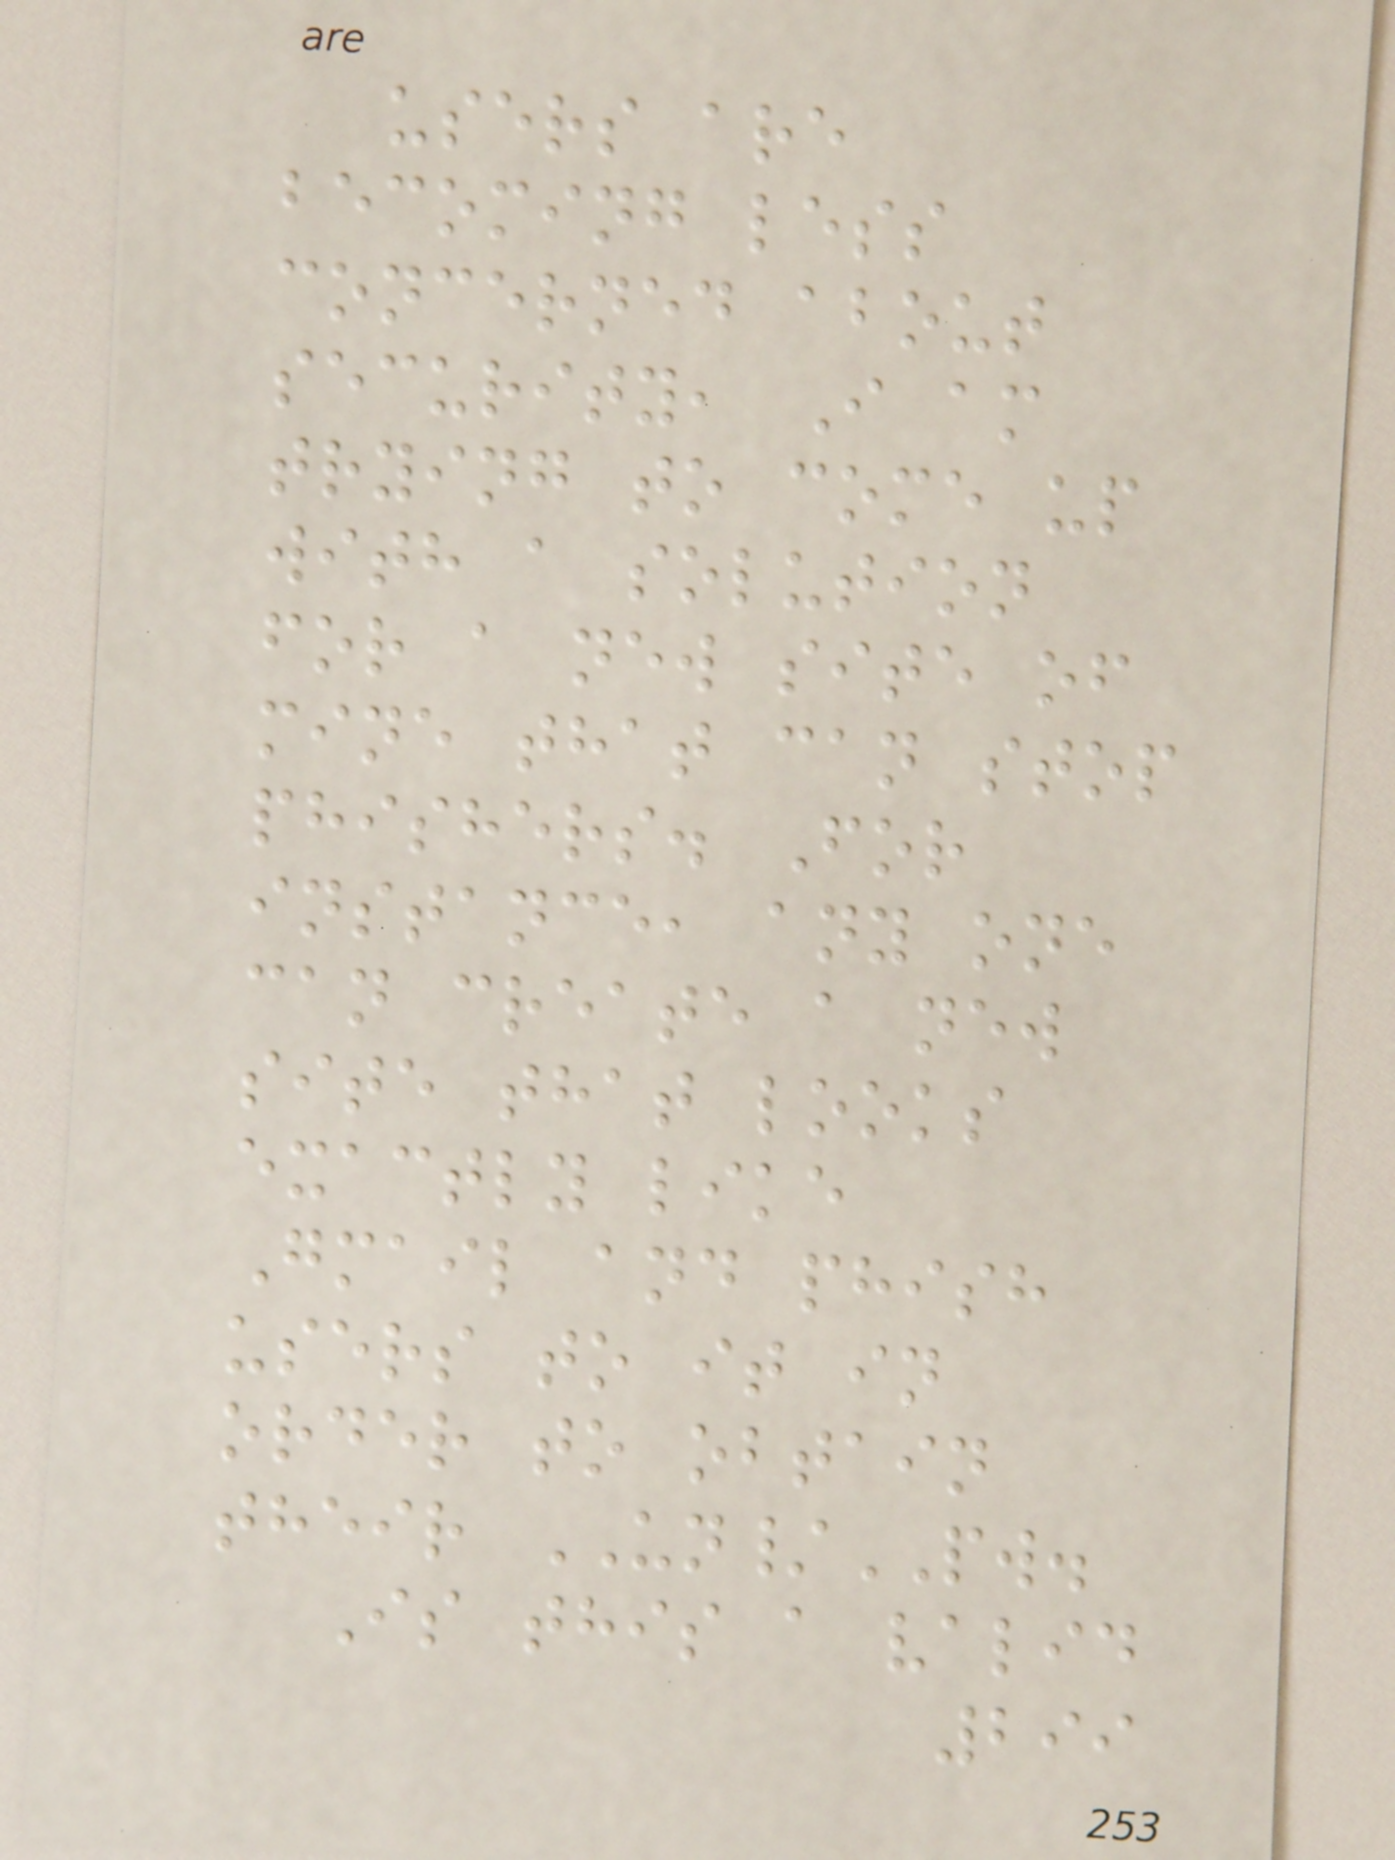users are
becoming less
concerned about
security, I am
trying to come up
with a solution
for a new site of
mine that can stop
phishers. For
instance, any one
can create a new
site that looks
exactly like
Gmail and phish
users to it in
order to obtain
their UN/PW.
Is this a valid
299
